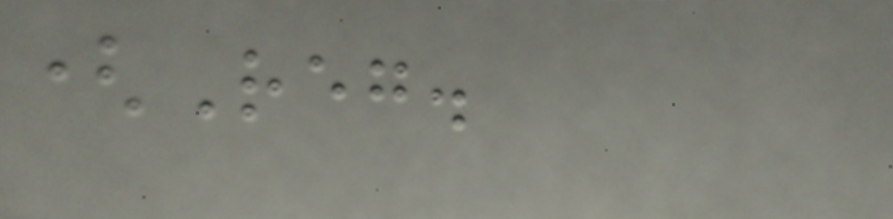(Reg.
